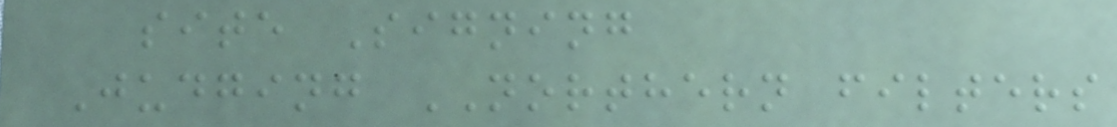site Signing
Judging NORTHERN filters
